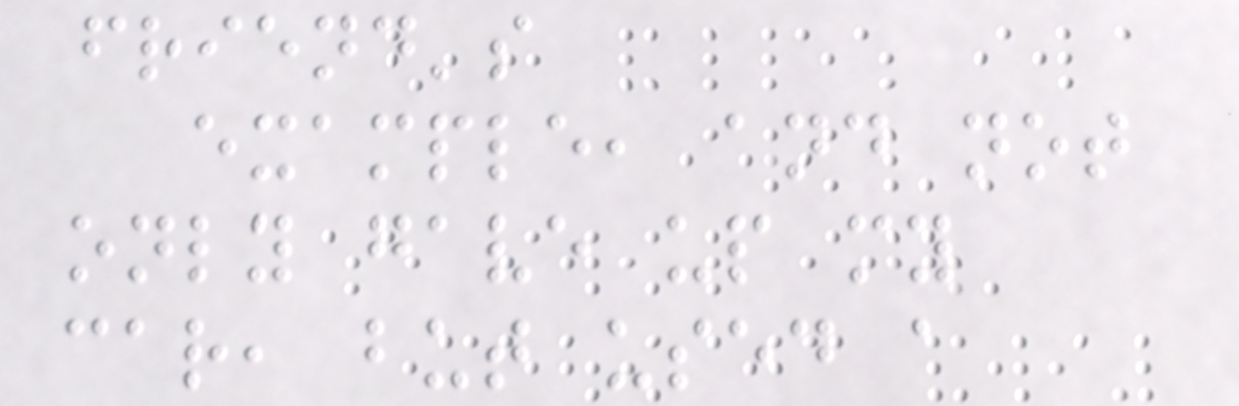friend's
example, and not
only gave up my
car, but used a
